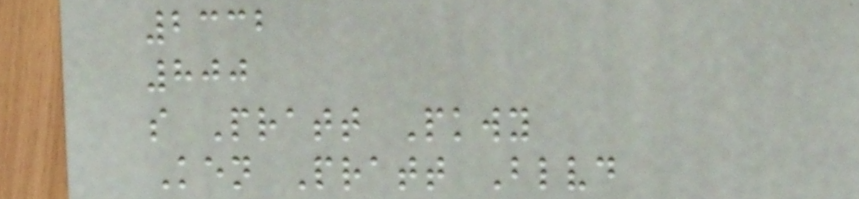2332
800
s Pratt Pkwy
Ken Pratt Blvd
